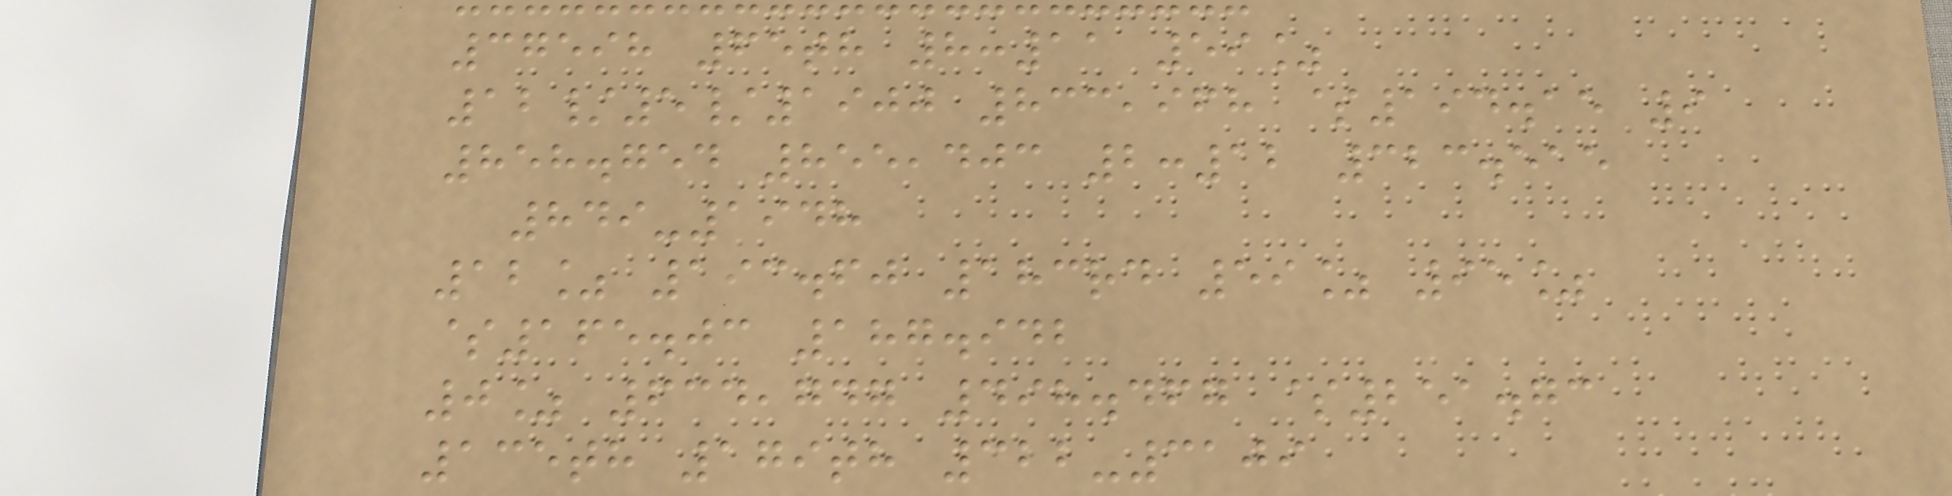37598 65th 8:11 59%
12/5/1900 833,968 $194.15 9
858.754 855,403 2:12 323.515
849-1948
12% 193.60 183rd 59% 95%
$165.03 187.942
0% 634,747 498.467 $251.73
135th 179th 322-3109
